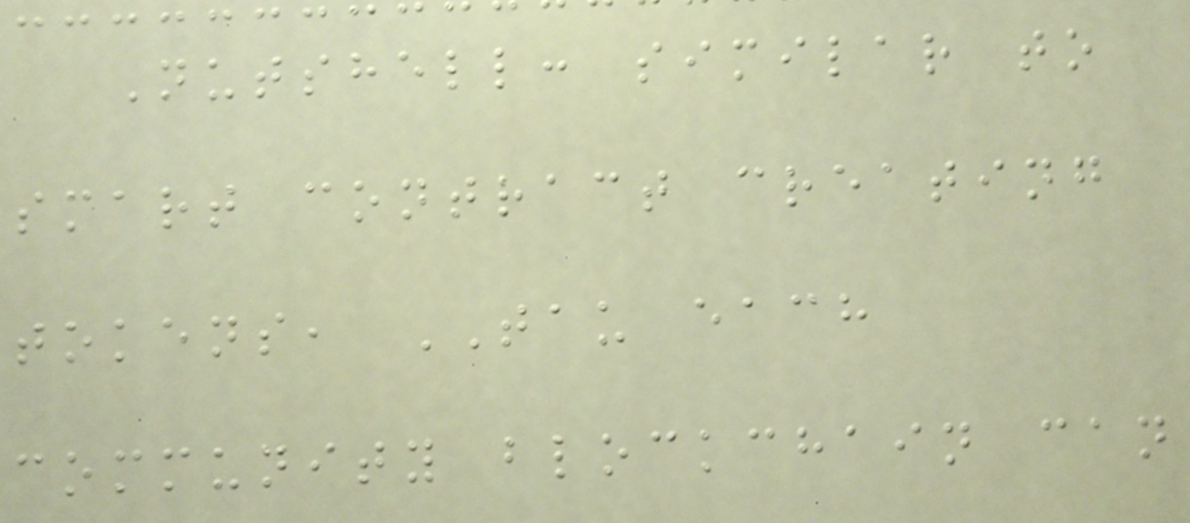Nutshell: similar to
smart contract creating
tokens, TAU each
community blockchain can
